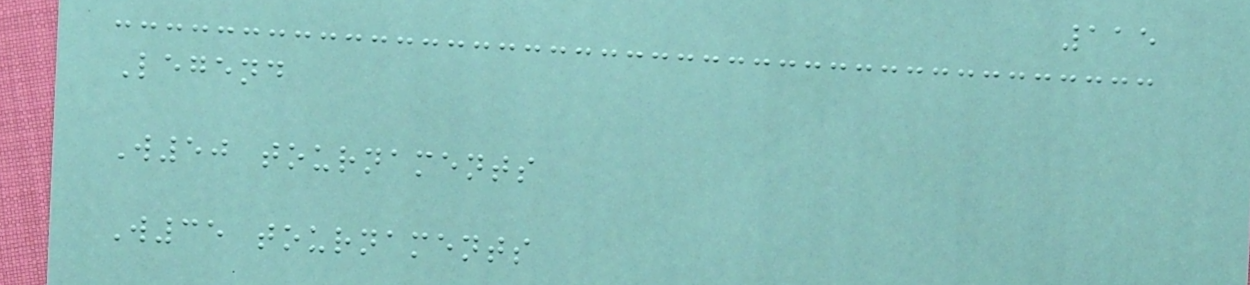115
Legend
W50 tournaments
W35 tournaments
